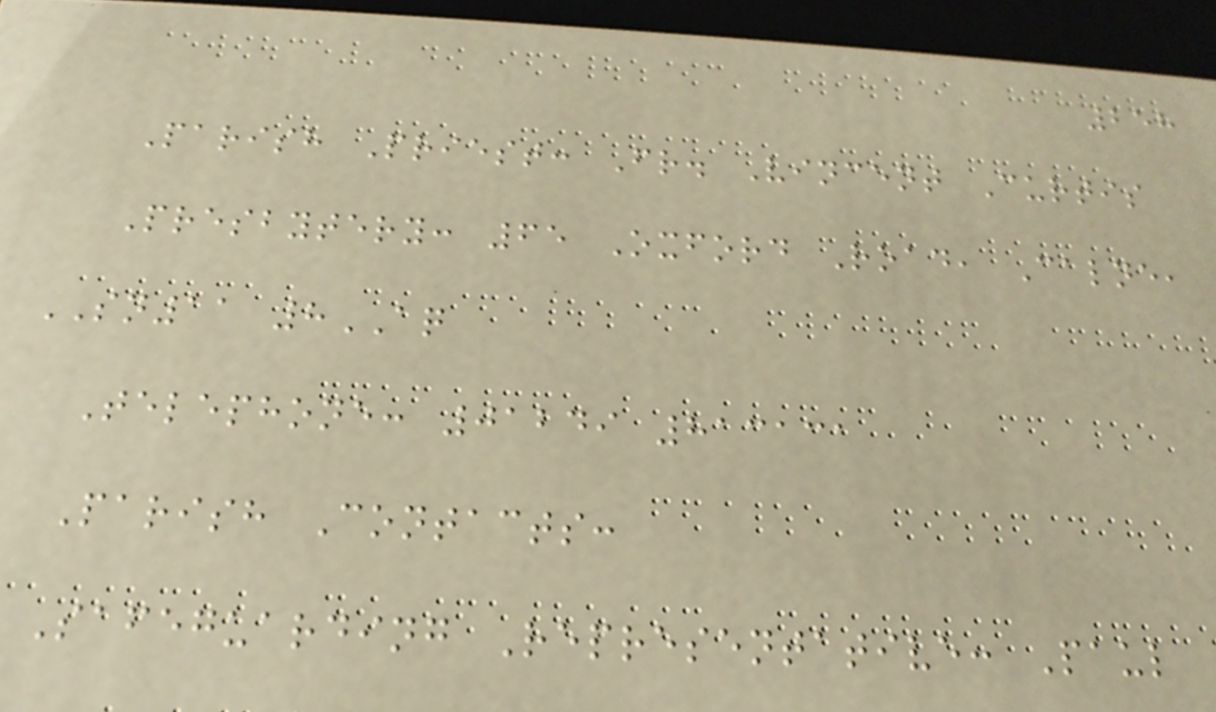258
Parish Priest: Fr. Vincent Curtis
Presbytery: 65 Oxford Road, Calne,
SN11 8AQ
Telephone: 01249 813131
Parish Contacts:
Safeguarding Representative: Paul
